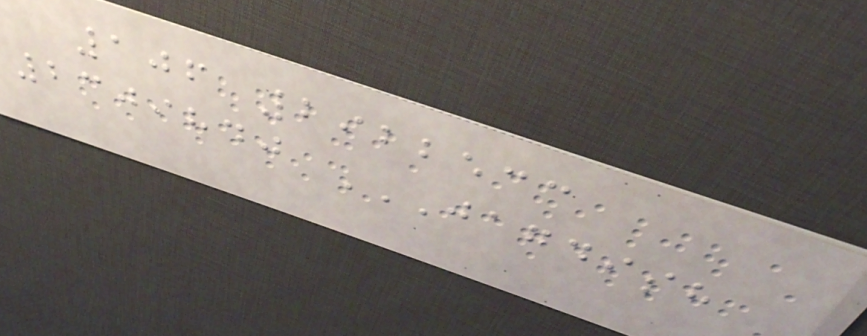106 2922533
2309840 JAGDISH
